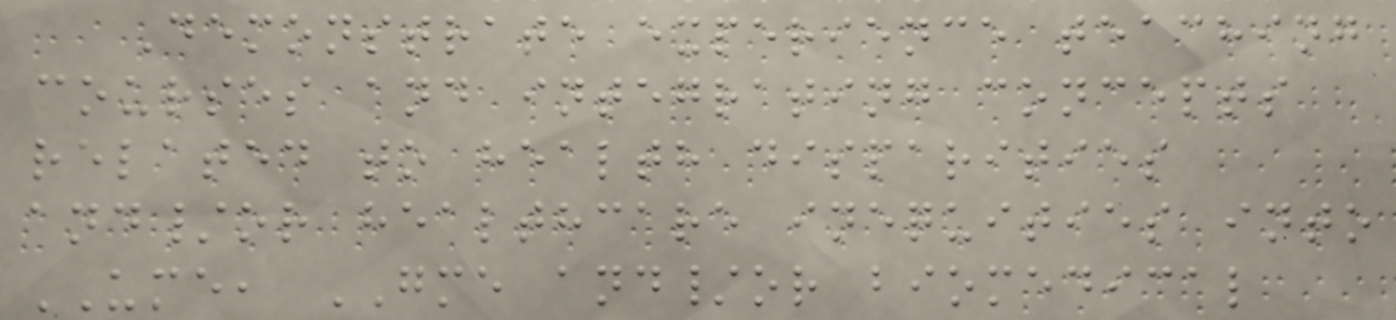Demonstrate experience teaching
courses and integrating concepts
related to health disparities
and/or healthcare inequities into
UME, GME and/or biomedical
